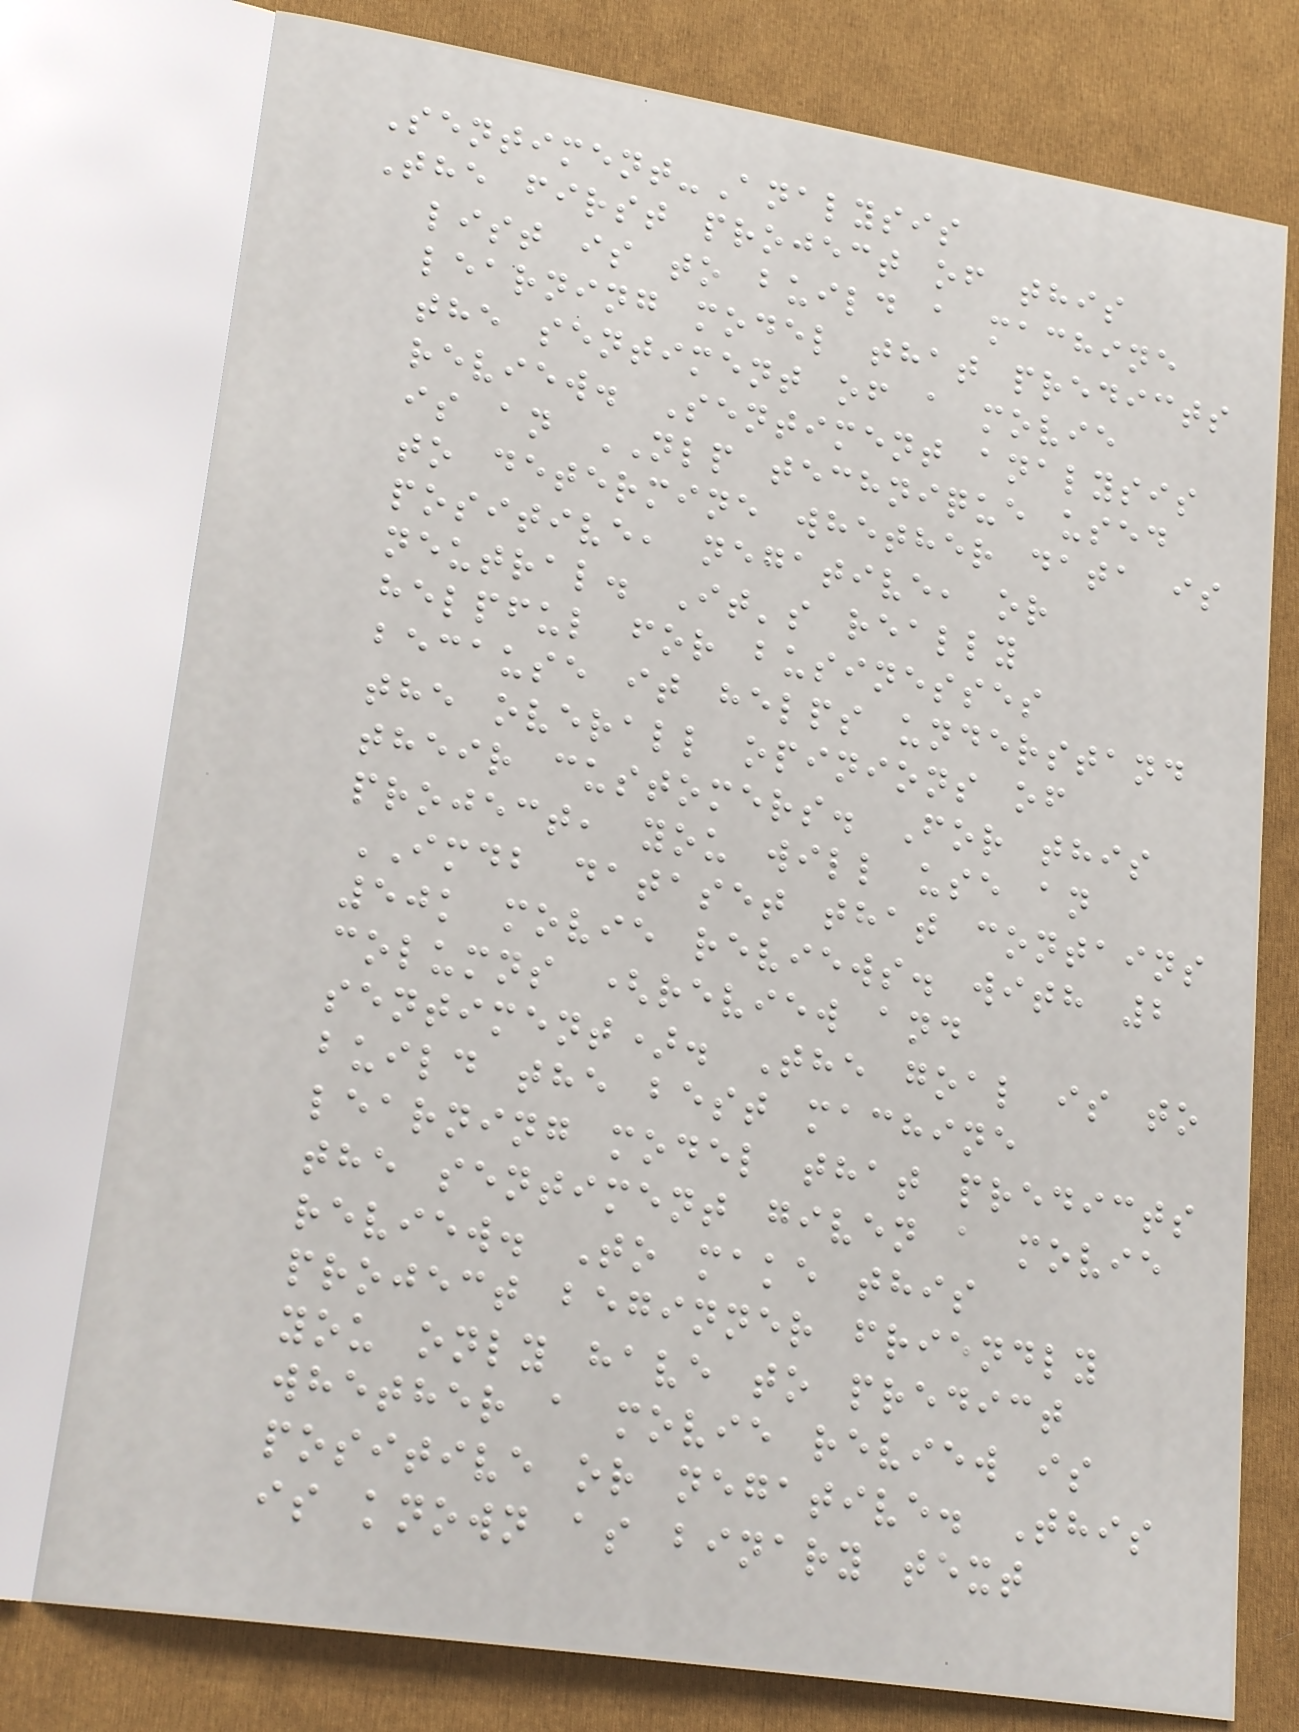Sentiment-Analysis
The first project of this
list is to build a machine
learning model that predicts
the sentiment of a movie
review. Sentiment analysis
is an NLP technique used
to determine whether data is
positive, negative, or
neutral. It's really
helpful for businesses
because it helps understand
the overall opinions of
their customers. For this
project, you will use an
IMDB dataset that contains
50k movie reviews. with 2
columns (review and
sentiment). The goal is to
build the best machine
learning model that predicts
the sentiment given a movie
review. To make this
project beginner friendly
you only have to predict
whether a movie review is
positive or negative. This
is known as binary text
